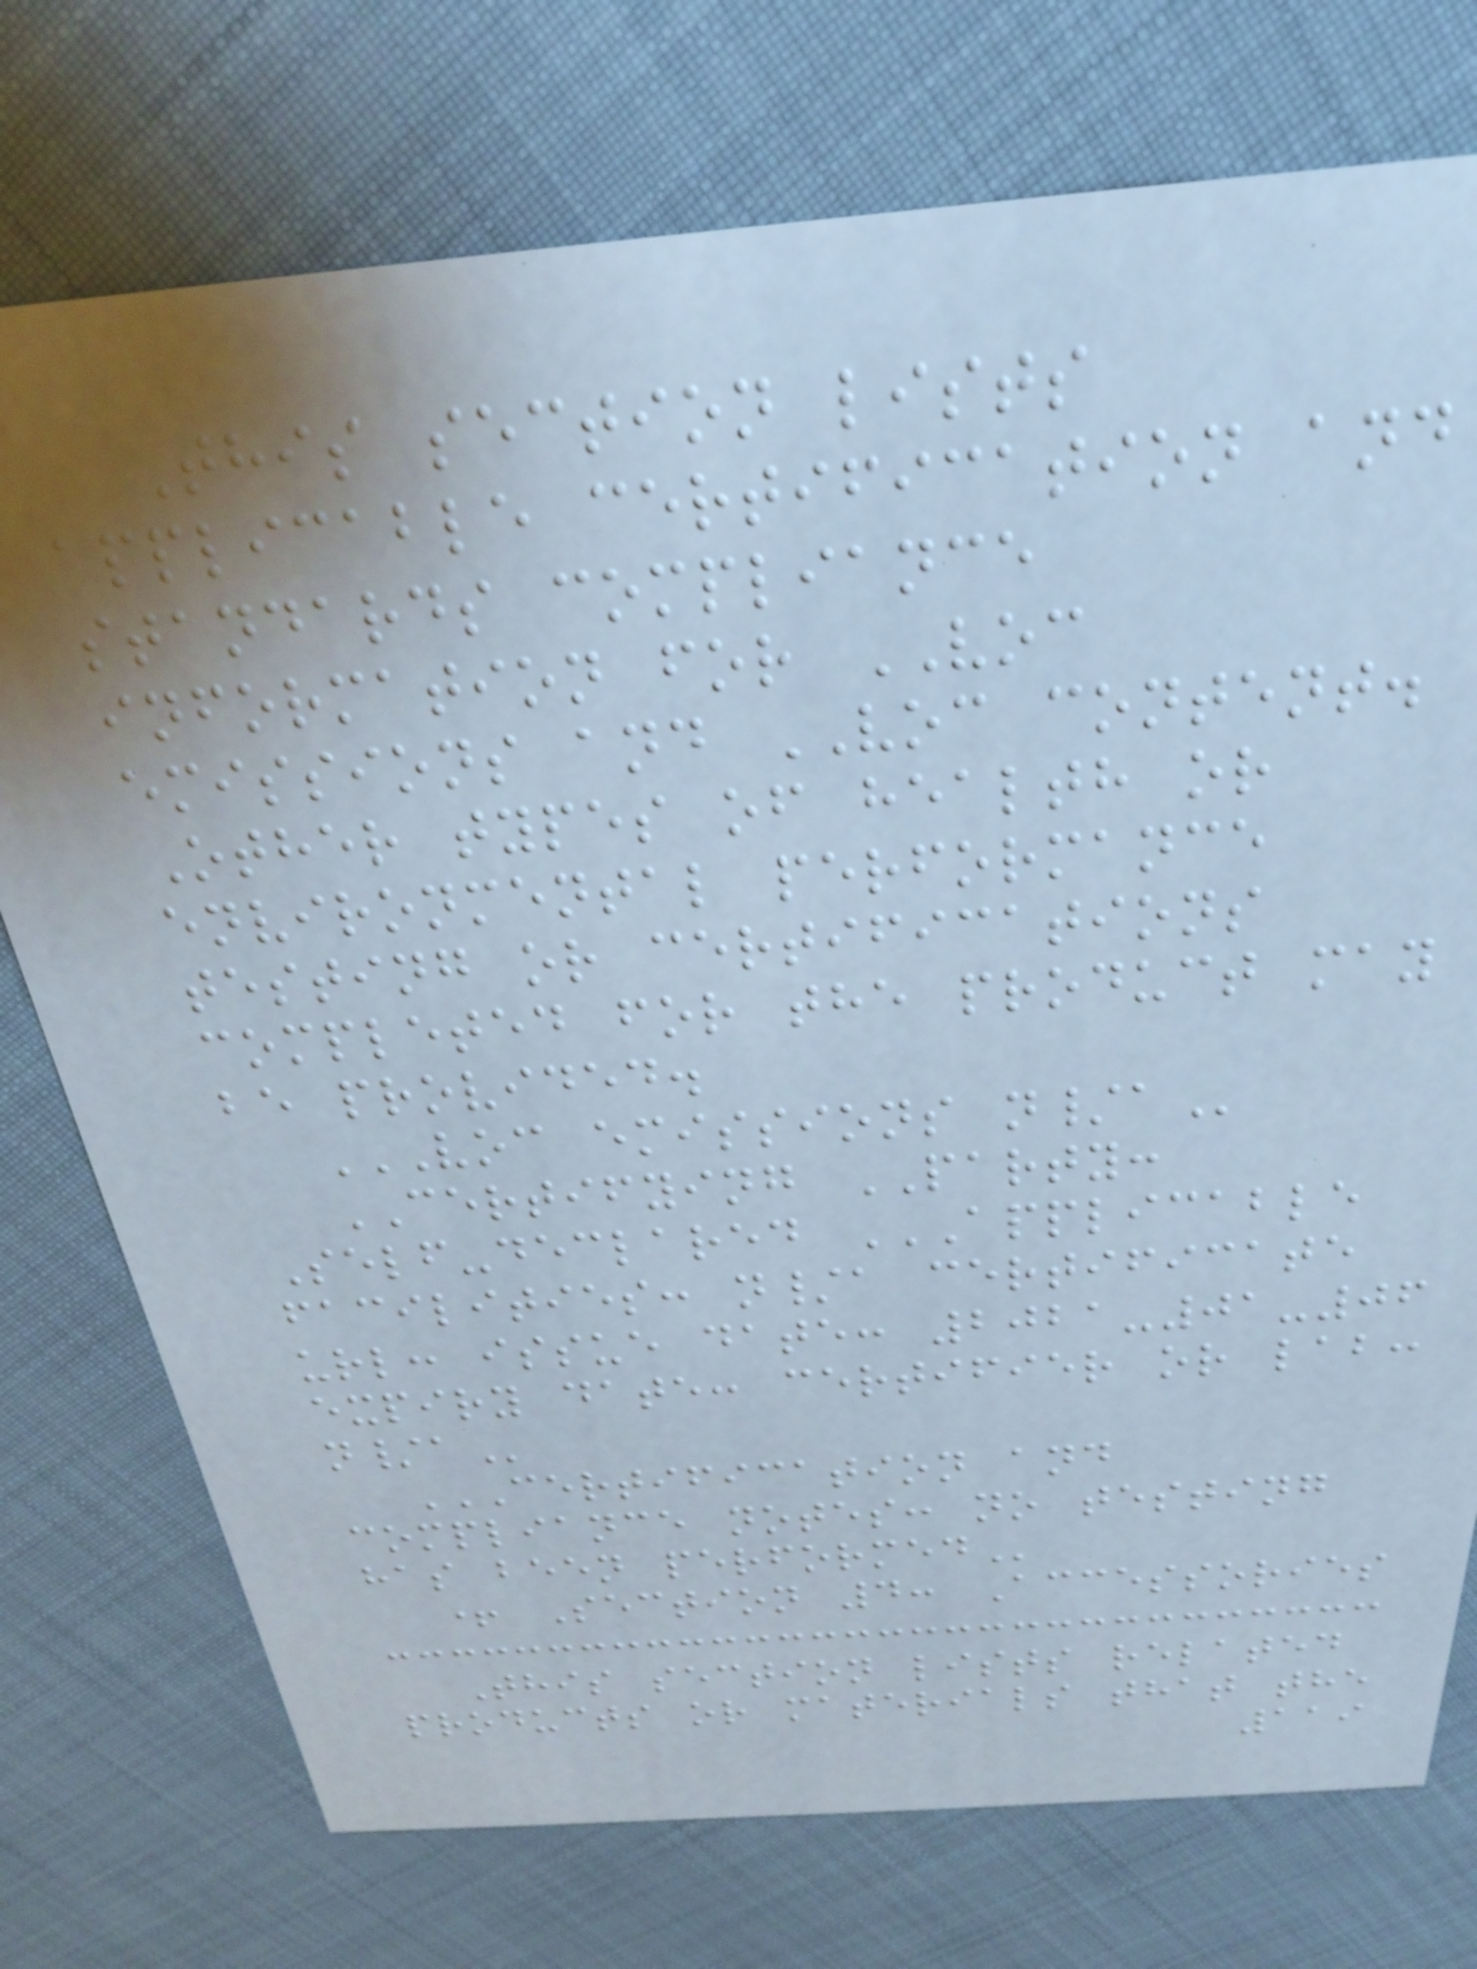This section lists
applicable certification and
standards compliance
information for VOC
emissions and VOC content.
Other types of health or
environmental performance
testing or certifications
completed for the product may
be provided.
VOC EMISSIONS N/A
CERTIFYING PARTY:
Self-declared APPLICABLE
FACILITIES: N/A CERTIFICATE
URL: ISSUE DATE: 2021-01-06
EXPIRY DATE: CERTIFIER OR LAB:
N/A
CERTIFICATION AND
COMPLIANCE NOTES: NO TESTING
HAS BEEN PERFORMED
+ Section 4: Accessories
This section lists related
products or materials that the
119
